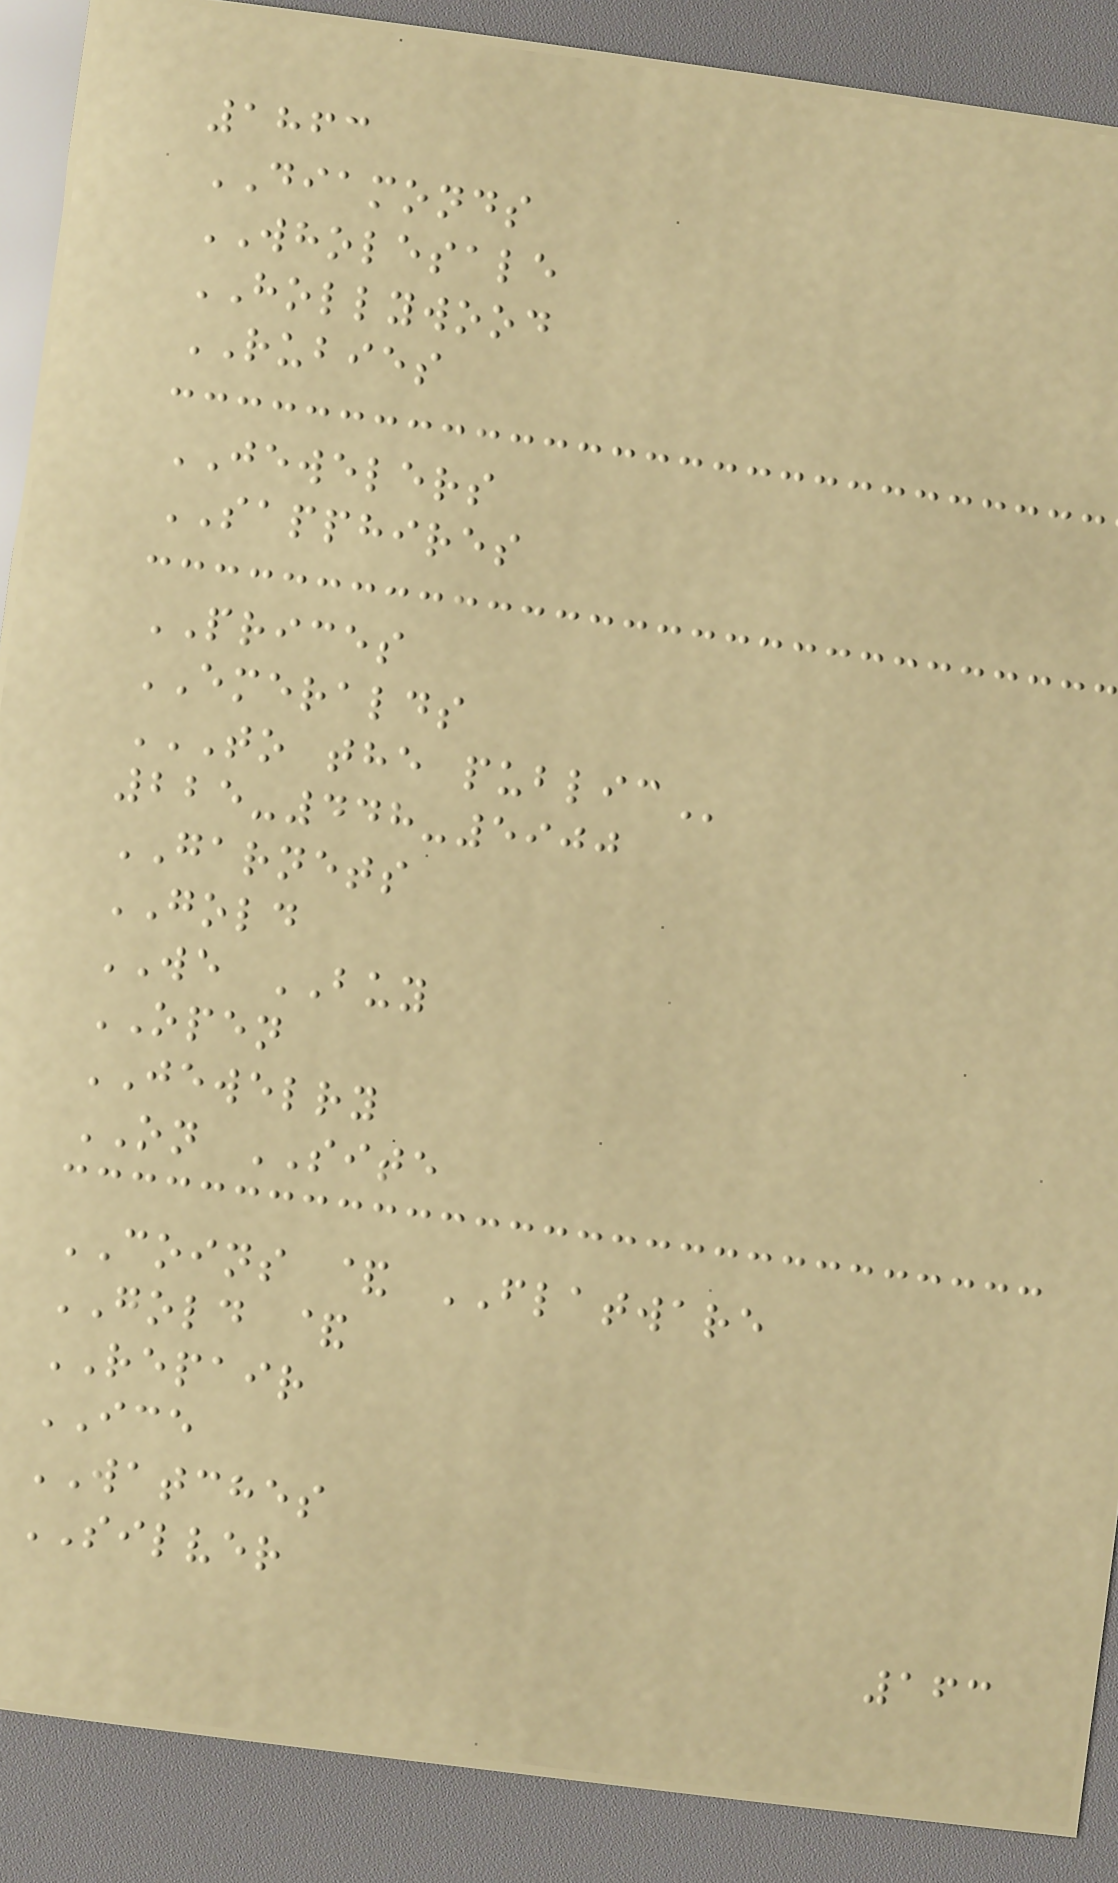1863
DIAMONDS
WHOLESALE
HOLLYWOOD
RUBIES
JEWELERS
SAPPHIRES
PRICES
EMERALDS
TO THE PUBLIC
225-448-5900
GARNETS
GOLD
WE BUY
OPEN
JEWELRY
ON SITE
COINS & FLATWARE
GOLD &
REPAIR
ICE
WATCHES
SILVER
163
